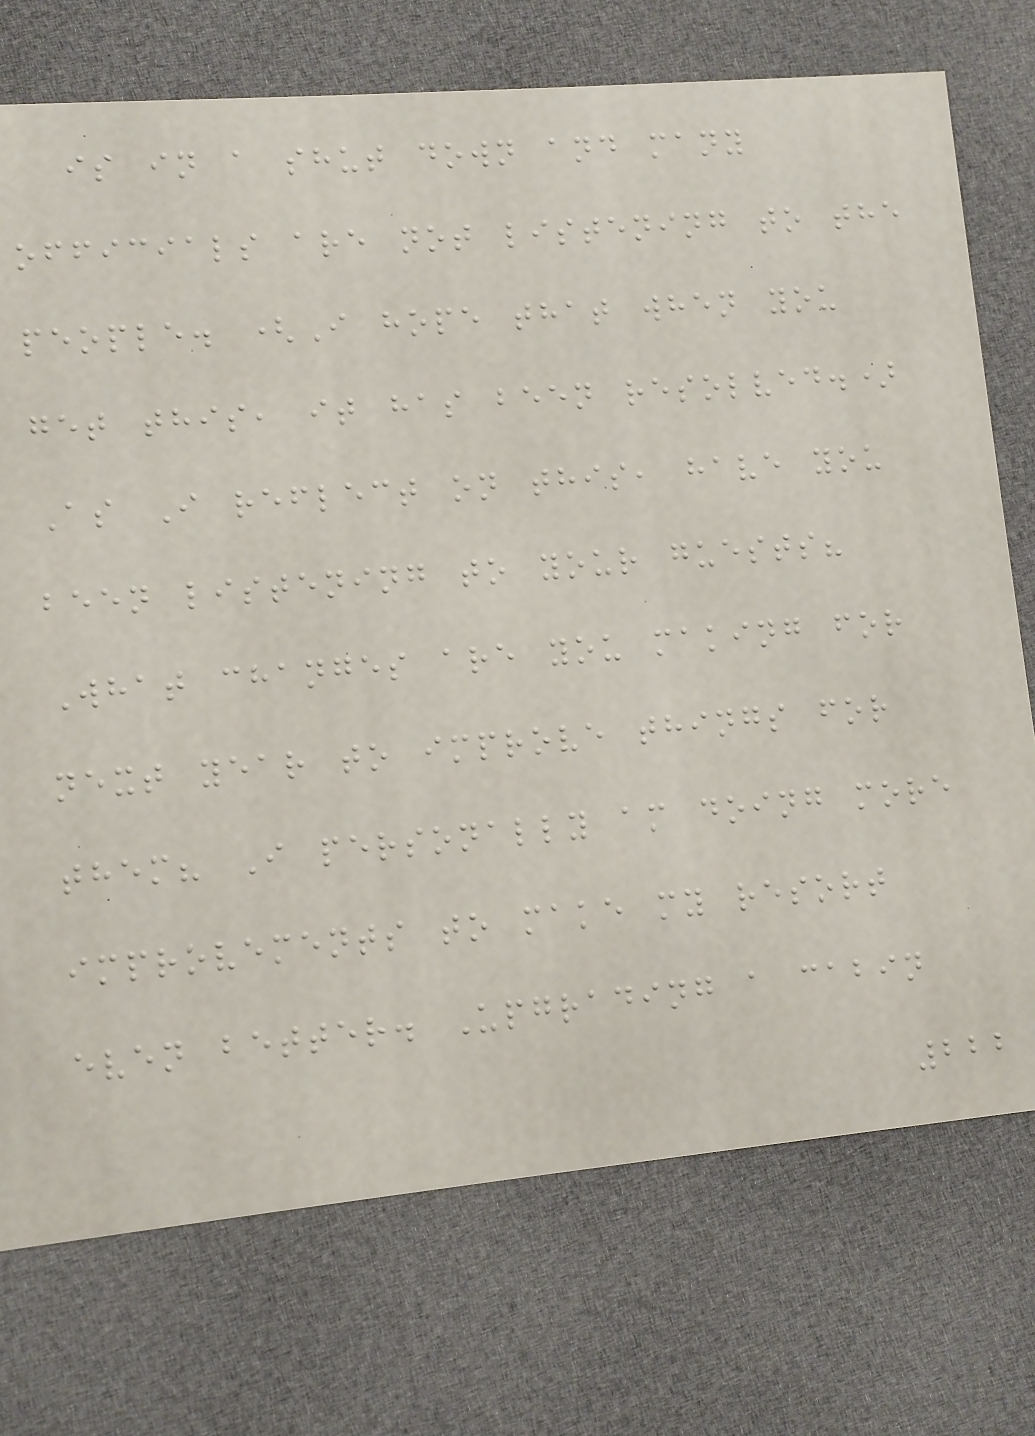is in a shut down and many
officials are not listening to the
people. (I hope that when you
get this, it has been resolved.)
As I reflect on this, have you
been listening to your guests?
What changes are you making for
next year to improve things for
them? I personally am doing more
improvements to make my resort
even better. Upgrading a cabin
222
